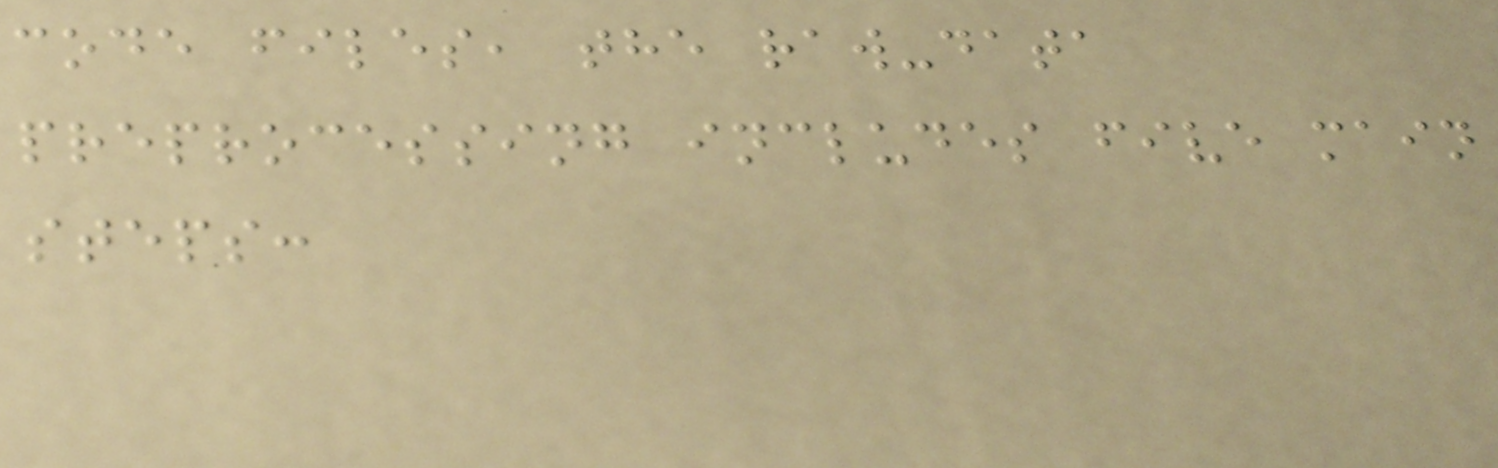code files, the raw-data
preprocessing includes five main
steps:
